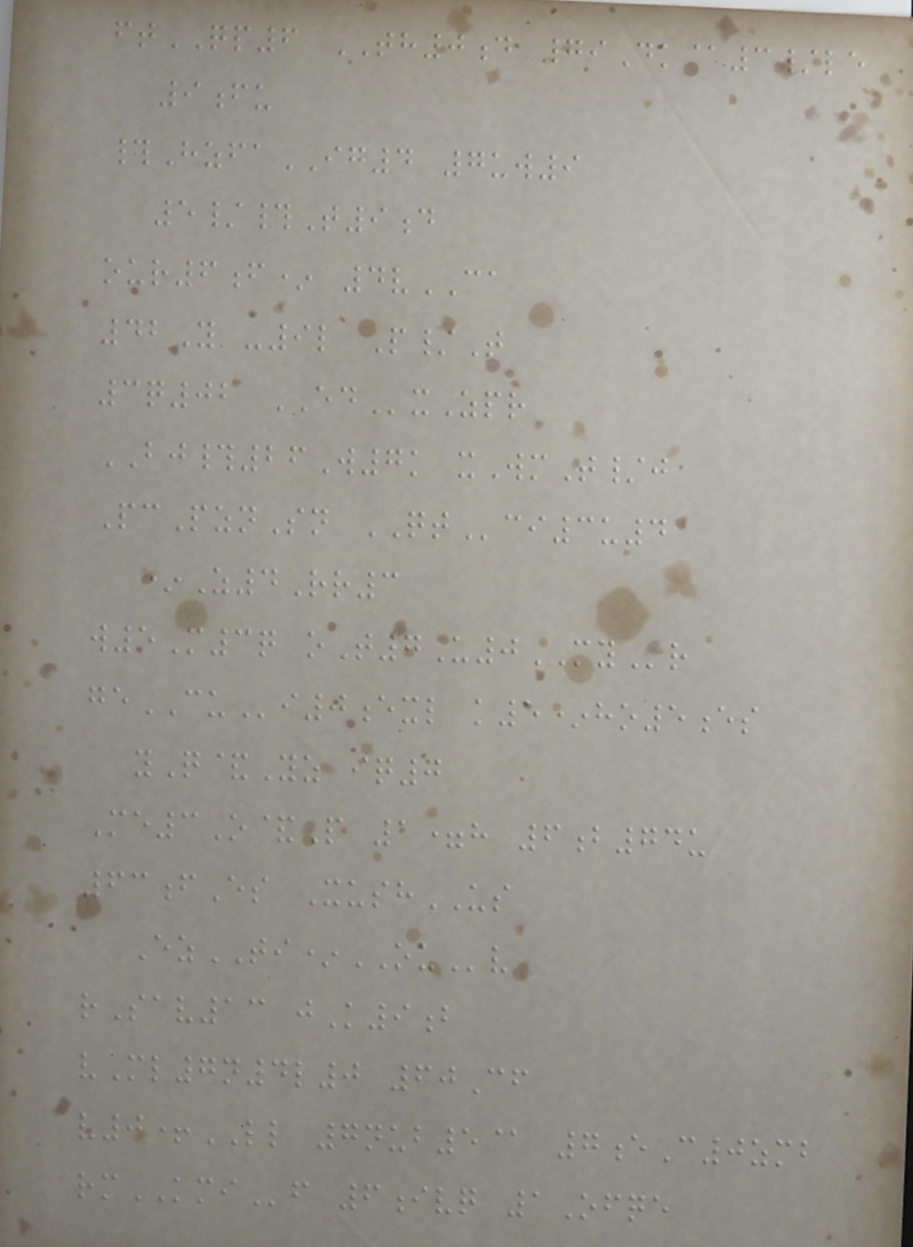ftQP6 TH0d 79Dk@3/le
9fu
#HzfaIG4 7uw9
5/#T9d
our6f* 4vCA
42Y -9l P/T
3q02 EDxZpr
BJ#26W7k xWmT/j
PcPznSn QTci3u4
*Z4Rr3
w5M3q oT7U0MYr
geCUi0exl k5*ho5es
yQ&Yz iq0
Me3O&P 1=h 6b74u
63fEs XushUS
EzTI*OUv
rSav13 jK9b
vMl7n4l0 60Cf
v0+LL 7nub5@ 7eC0zmb
rmKMIf 6ivq 1Ofqe
